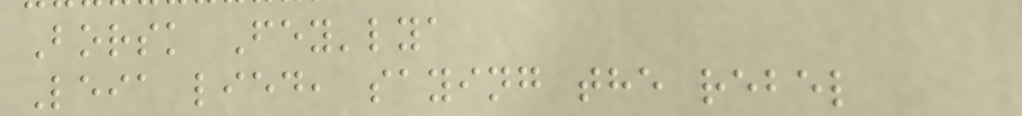Borsk Fey'lya
Leia lied, saying the rebel
